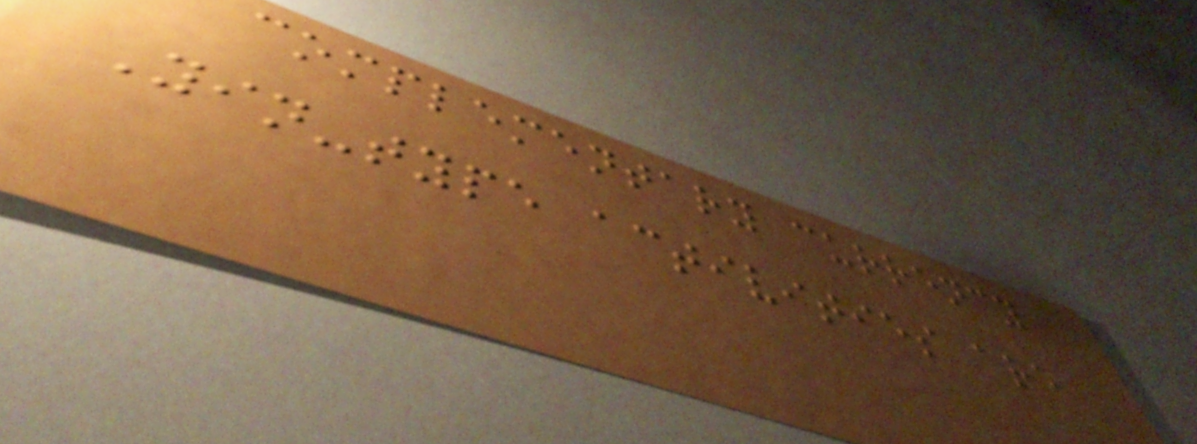complementary currency
Yin-type activities are
